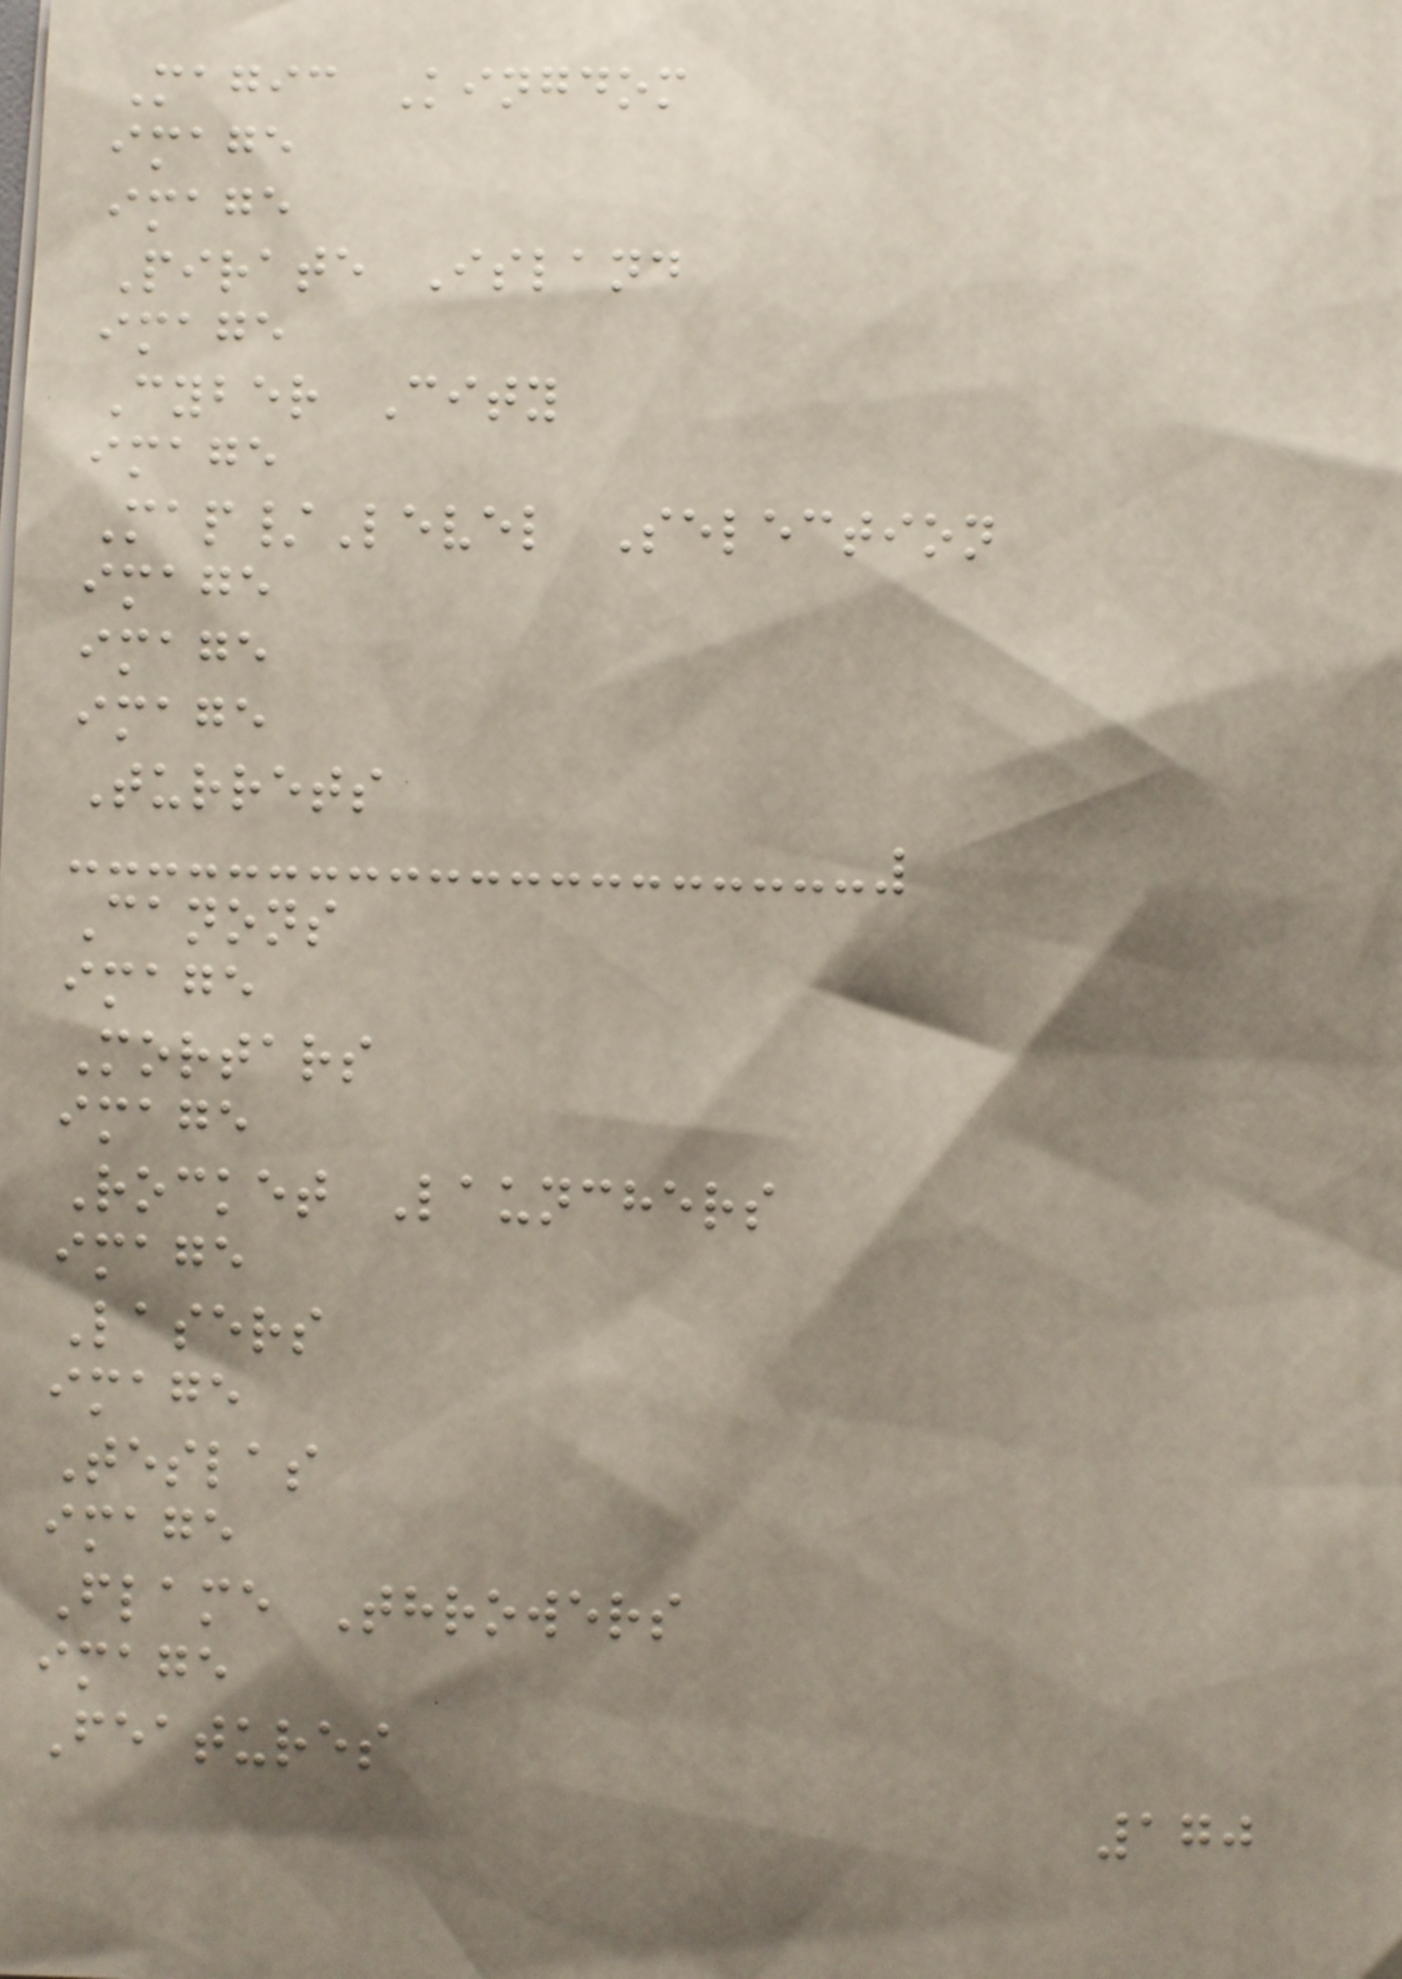Magic Kingdom
image
image
Pirate Island
image
Cyber City
image
Map/Level Selection
image
image
image
Turrets
Canons
image
Mortars
image
Rocket Launchers
image
Lasers
image
Teslas
image
Flame Throwers
image
Features
170
